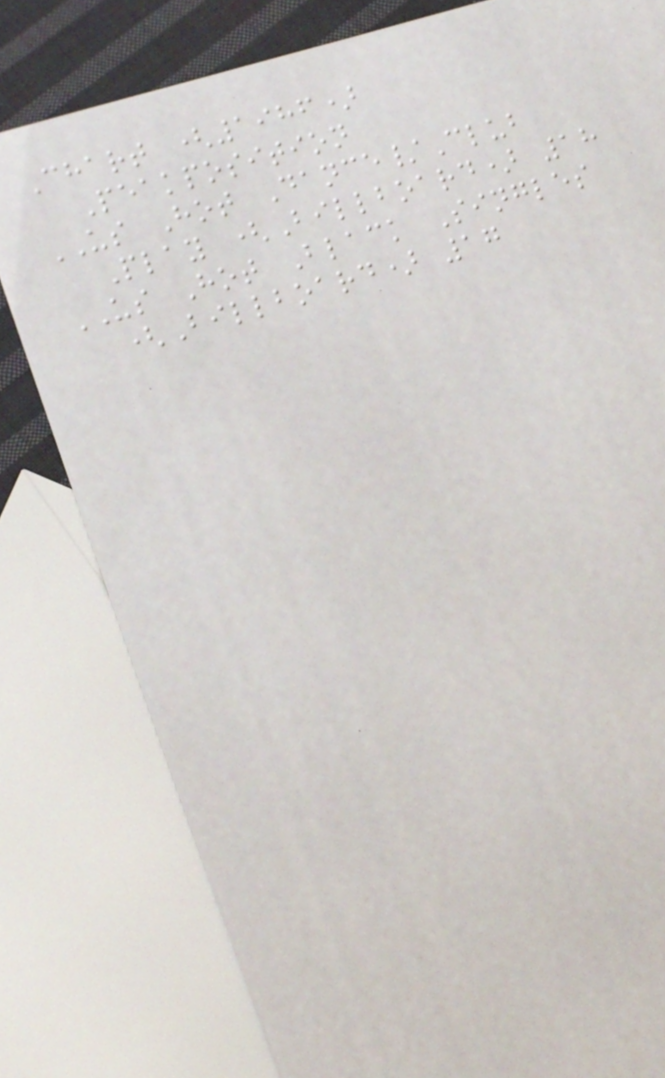Chart (1986)
Peakposition
US Hot Dance/Club
Play (Billboard) 18
US Hot Black Singles
(Billboard) 17
